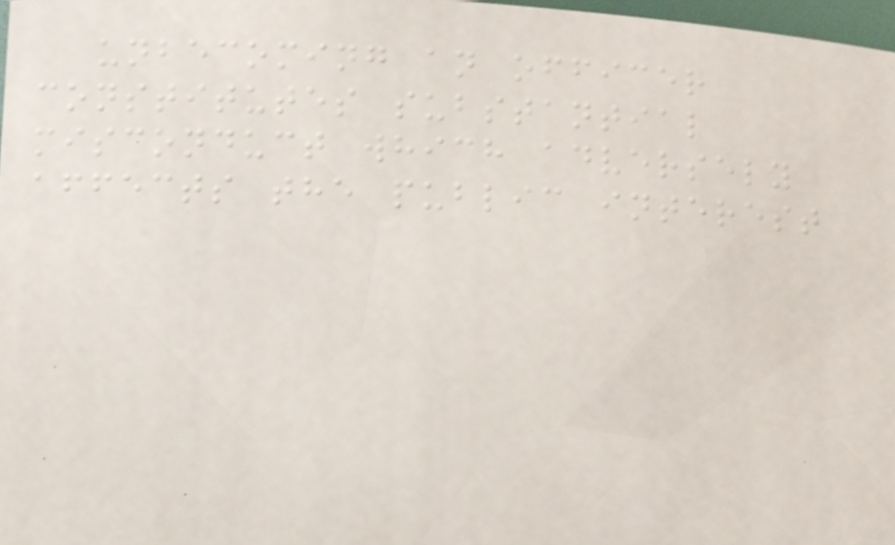unbecoming an officer
constitutes substantial
misconduct which adversely
affects the public interest
